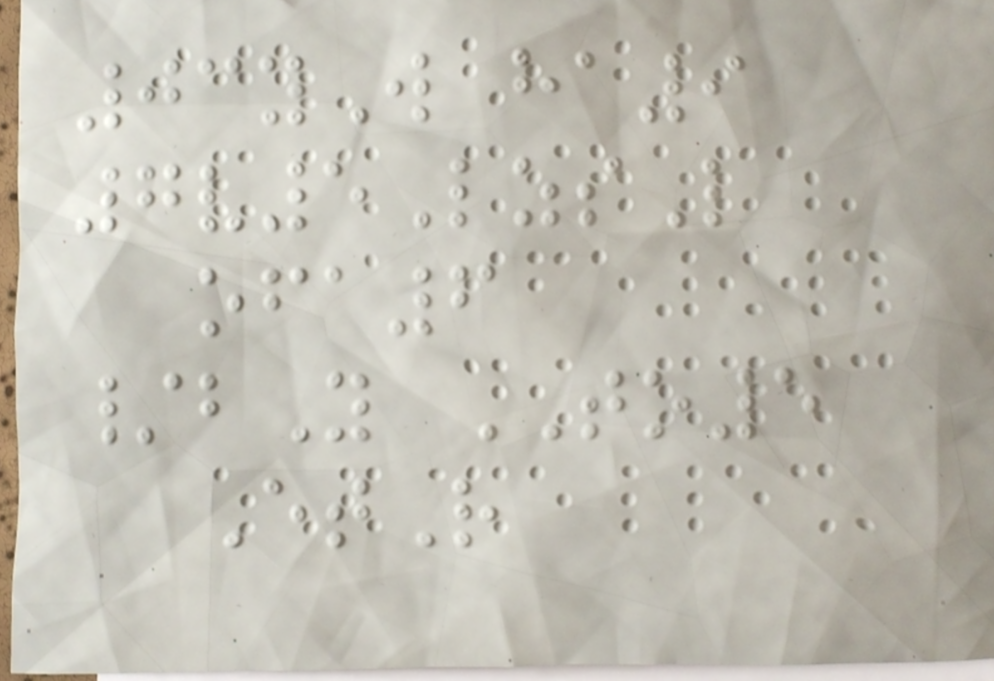03yW ha9
7v5LzsL
ofa6
/bY TO5
EtR
